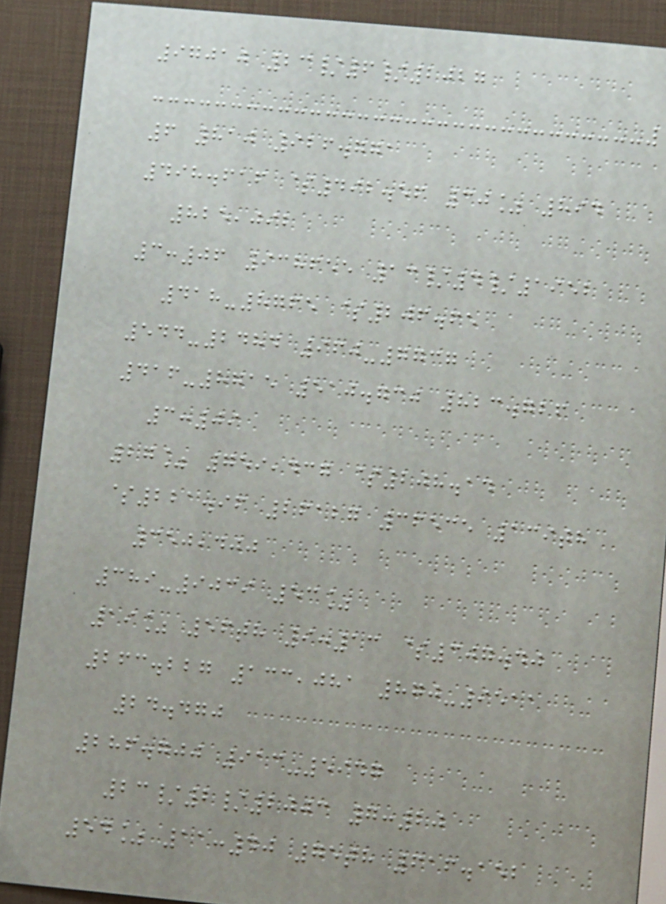97010 23/6/2027
6 810 926.771
498.616 $492.56 30% 894
825,092
3:06 938655 13/4/1952
418-8765 $206.65
544-2484 960-7737
416-8715 510.730 823.726
3:09
27% 759,437 $208.14
$221.96 26127 36535 139th
350,400
389-9039 53%
19% 56th 9:13 $307.40
263.227 133,081 870-9511
24.470
286.700 913-5947
23/2/2003 7:20
54% 11:40 75th 616.152
